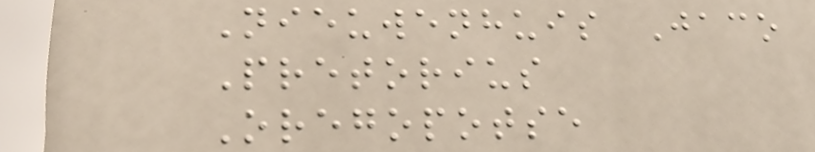Nieuwenhuis Jaco
Pretorius
Oregopotse
